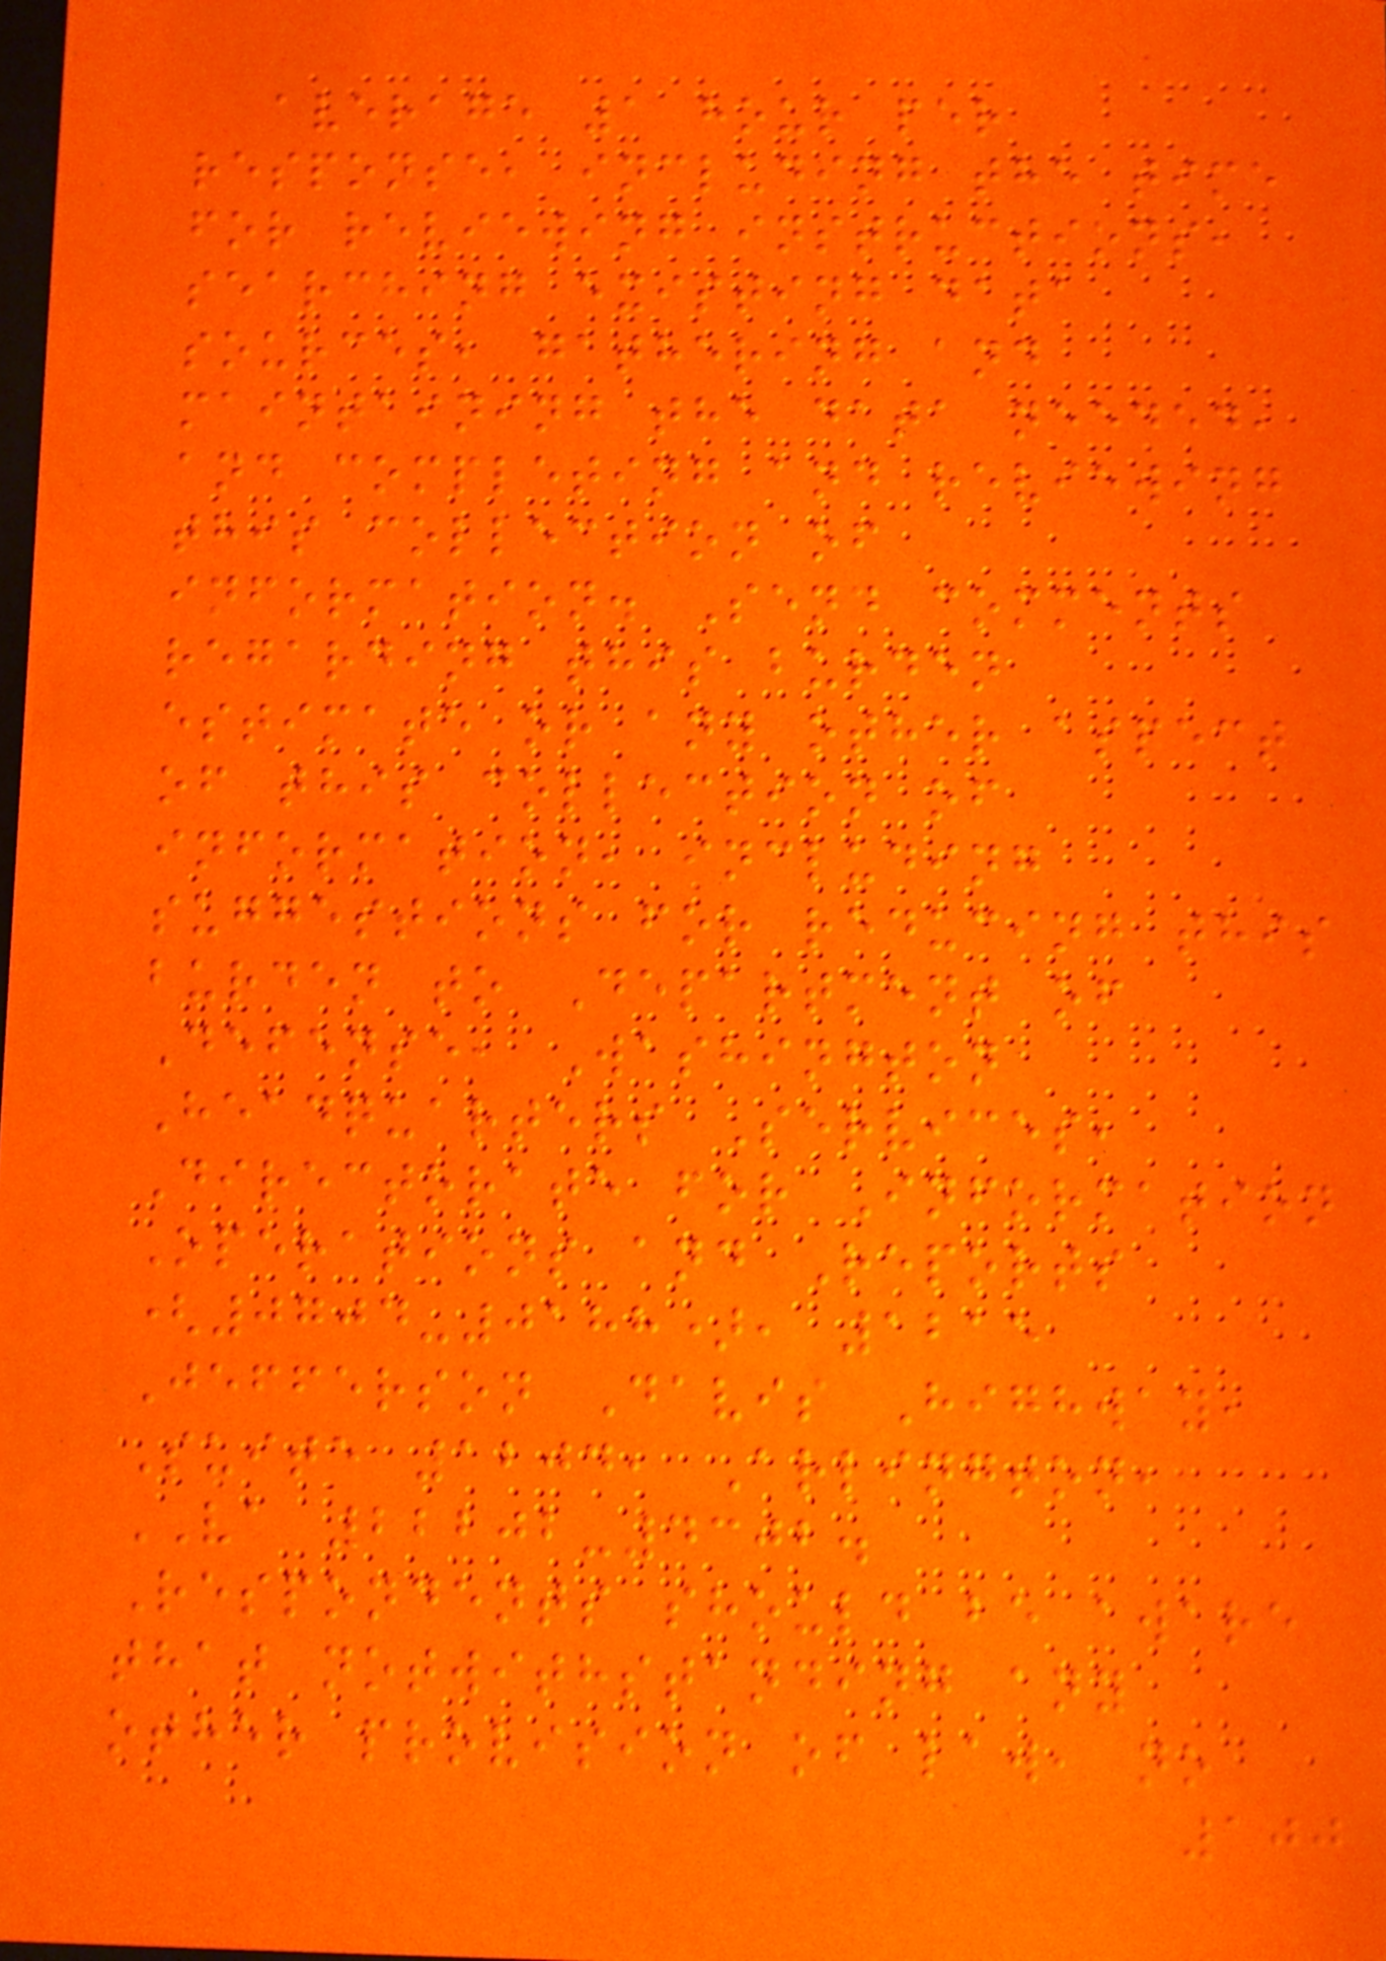average 1 hour per
response, including the time
for reviewing instructions,
searching existing data
sources, gathering and
maintaining the data needed,
and completing and reviewing
this collection of
information. Send comments
regarding this burden
estimate or any other aspect
of this collection of
information, including
suggestions for reducing this
burden to Department of
Defense, Washington
Headquarters Services,
Directorate for Information
Operations and Reports
(0704-0188), 1215
Jefferson Davis Highway,
Suite 1204, Arlington,
VA 22202-4302.
Respondents should be aware
that notwithstanding any
other provision of law, no
100
